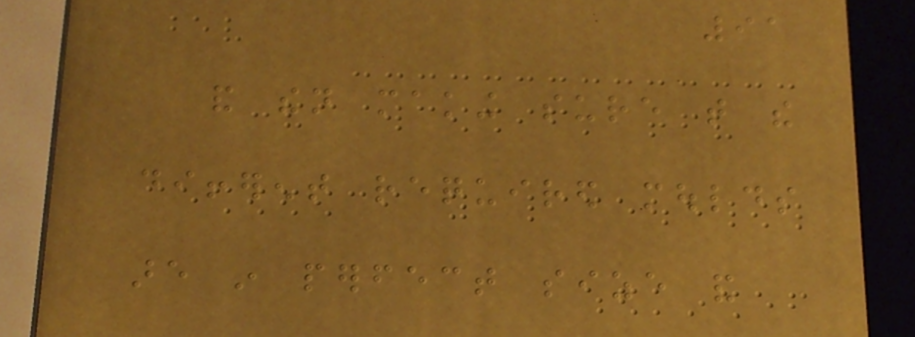91
and then making sure that the
different required moulds
are in perfect size and
